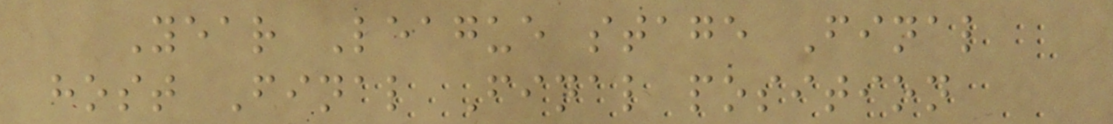Year League stage Final
host Final Final position
